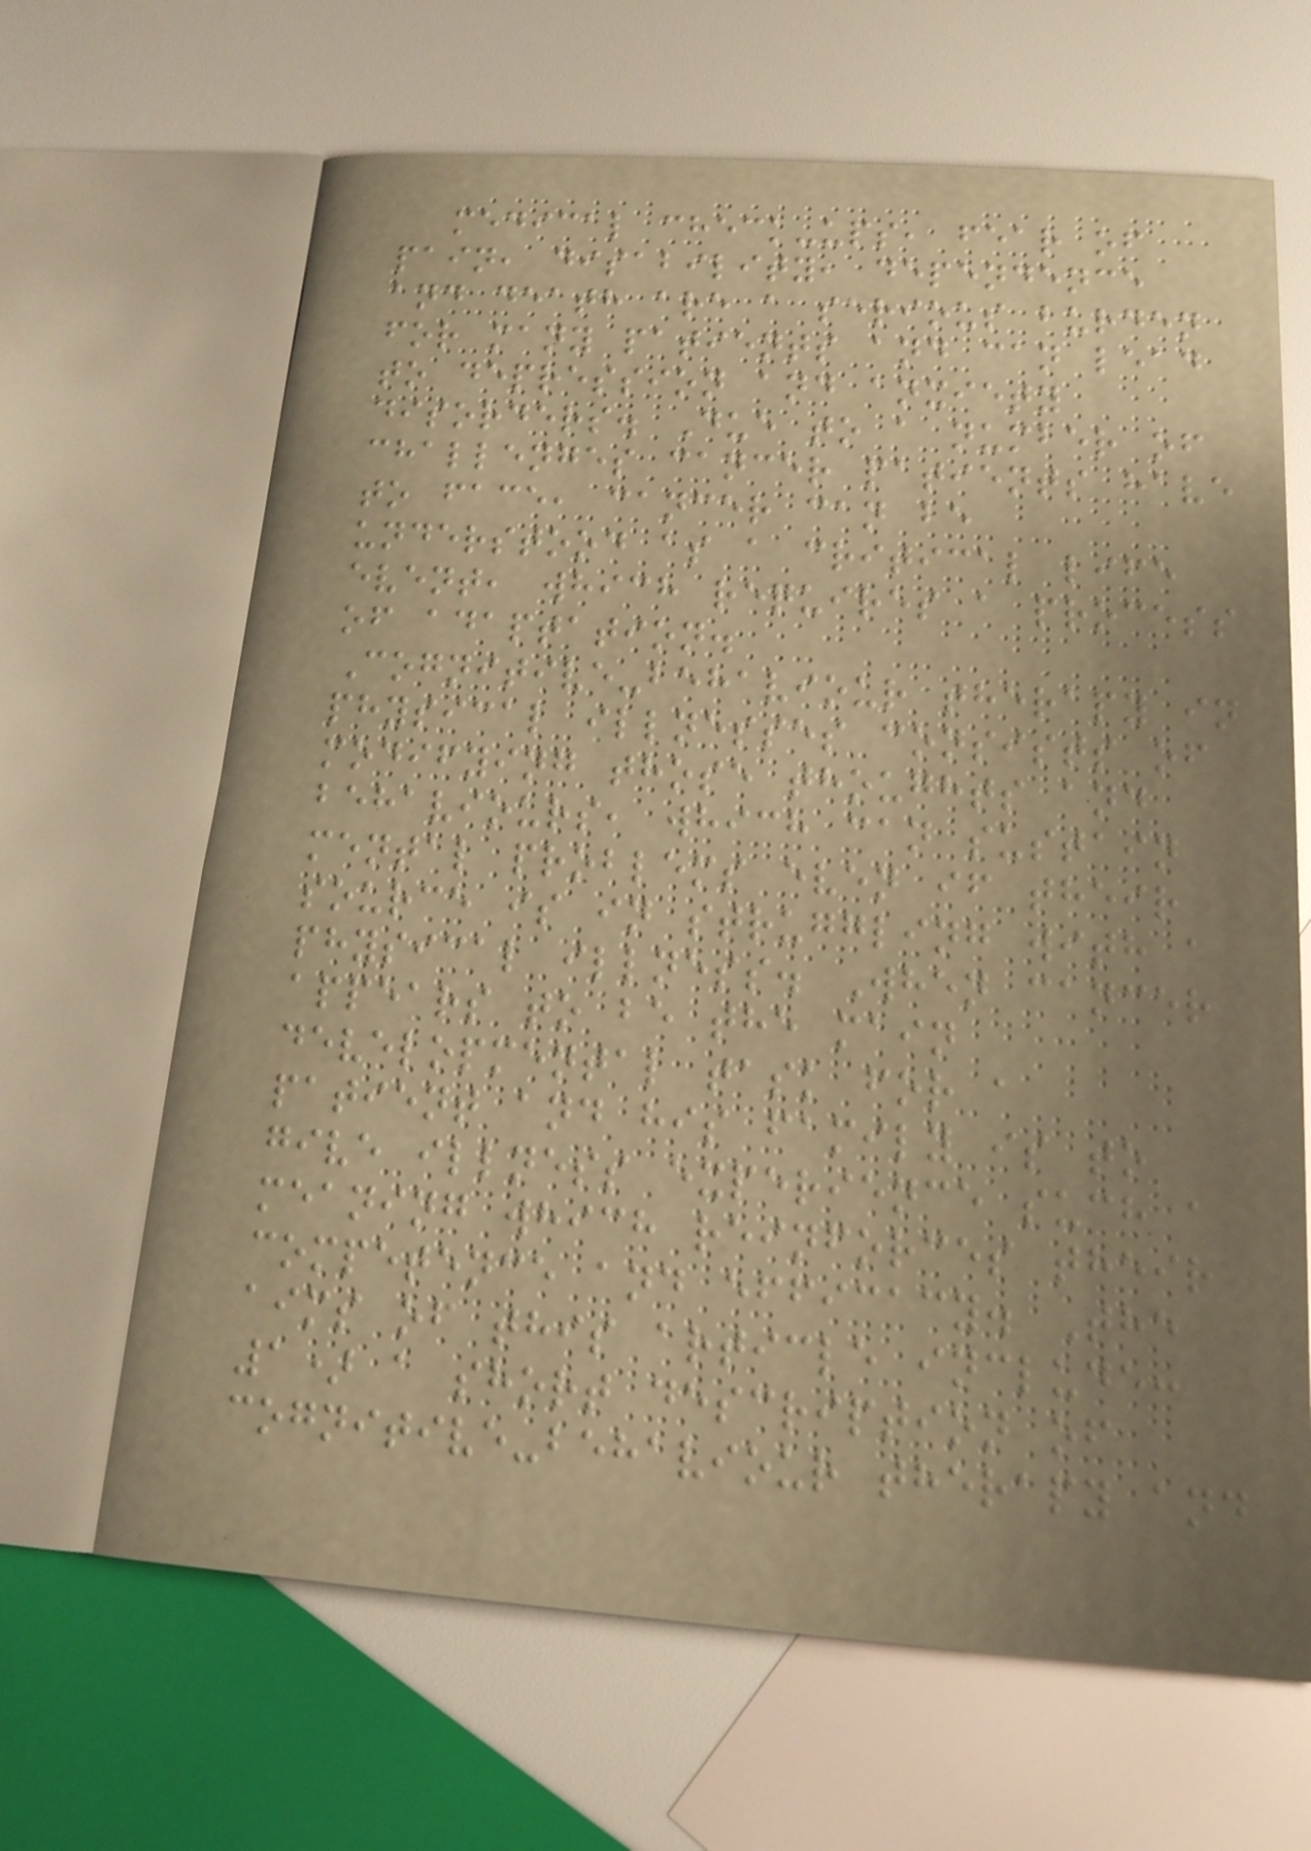medical check-ups, fear of
pain, disability, dependence
and death are a serious burden
for many patients and can lead
to depression and anxiety
disorders. Due to a number of
challenges cancer patients have
to face, cancer can be
understood as a critical life
event, which requires a process
of adaptation.
Cognitive-behaviour therapy in
physical illnesses consists of
modifying those thoughts and
behaviours, which can sustain
mental problems even if their
source is in struggling with a
physical illness. When cancer
appears to be the main
developmental task for a
patient and his family is to
give illness experience such a
meaning which reinforces their
competence and efficacy. The
aims of this article include:
1) a short description of
cognitive-behaviour therapy and
